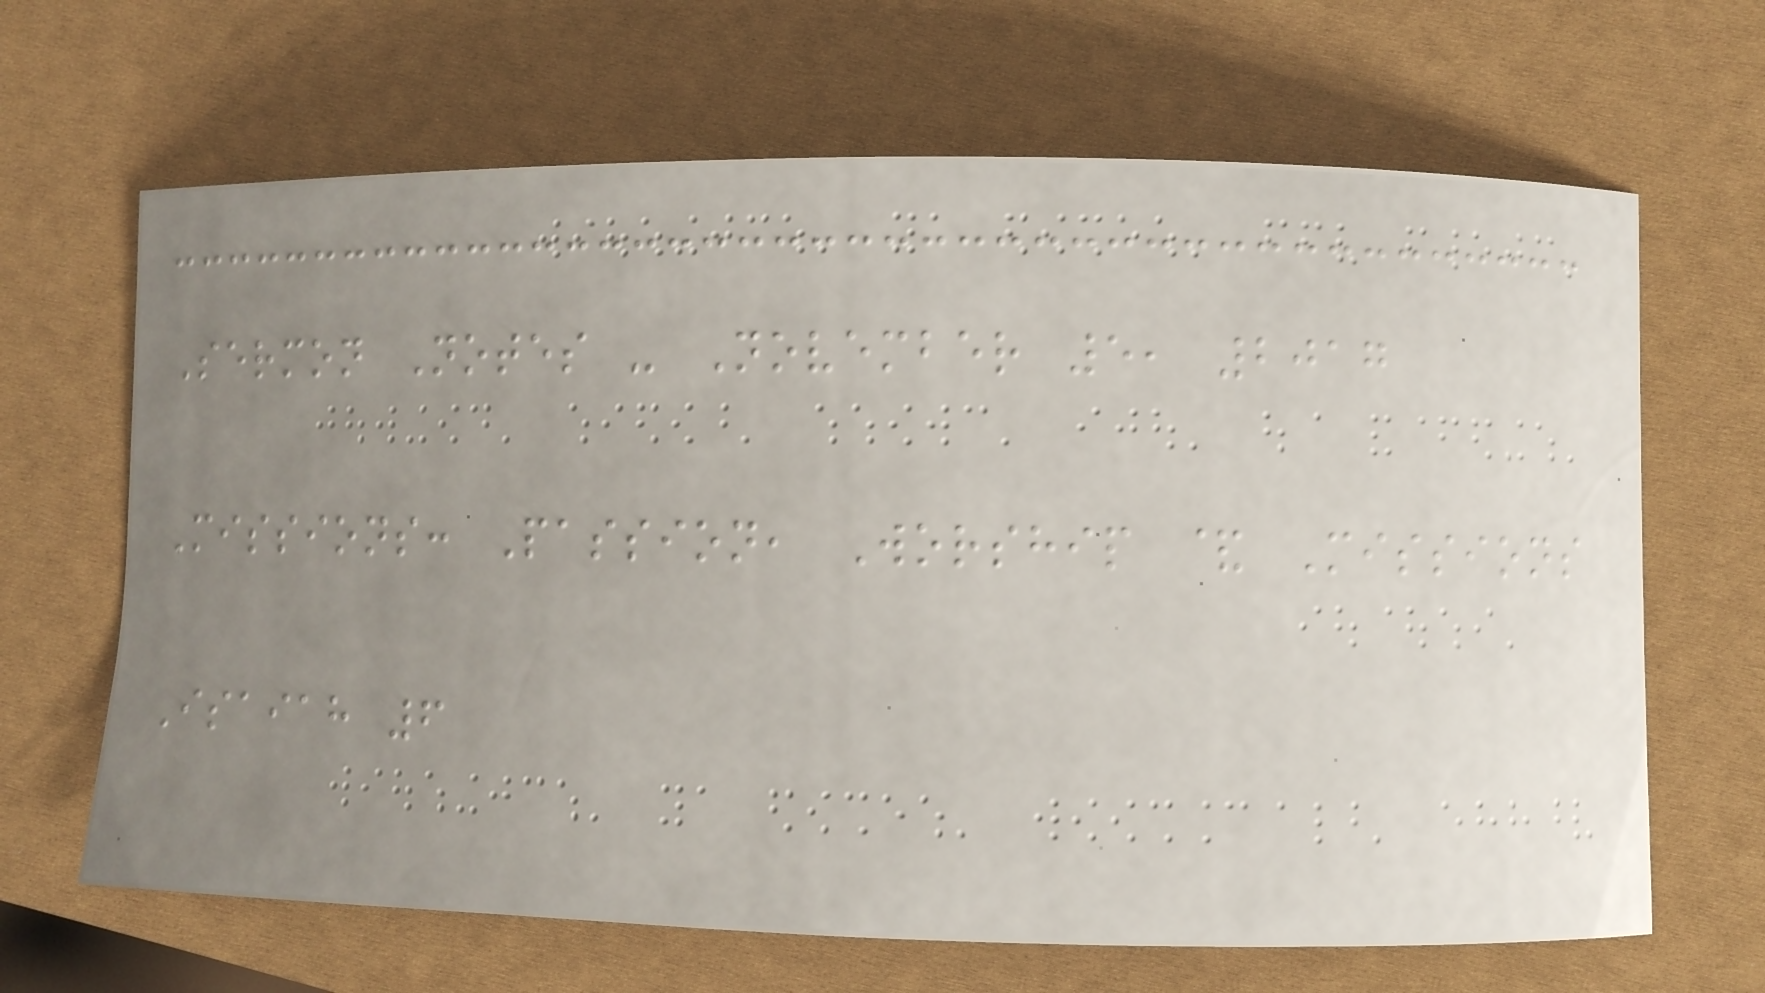Sermon Notes - November 5, 2017
Missions: Passion, Worship & Missions
Isaiah 6
